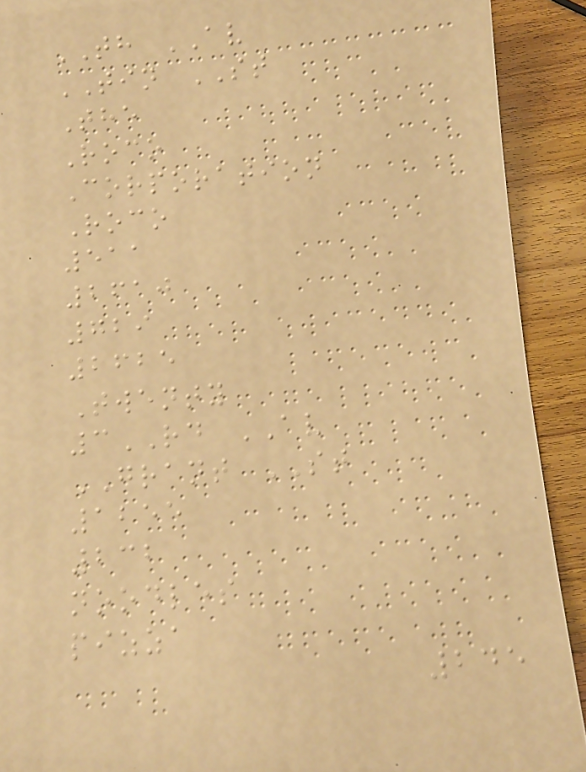TH AV
TIN ST
The
Roco
Corporation
Roco
511
2610
729
2625
Twenty
3RD AV
GRANT ST
1255
232
noodles
pizza
245
